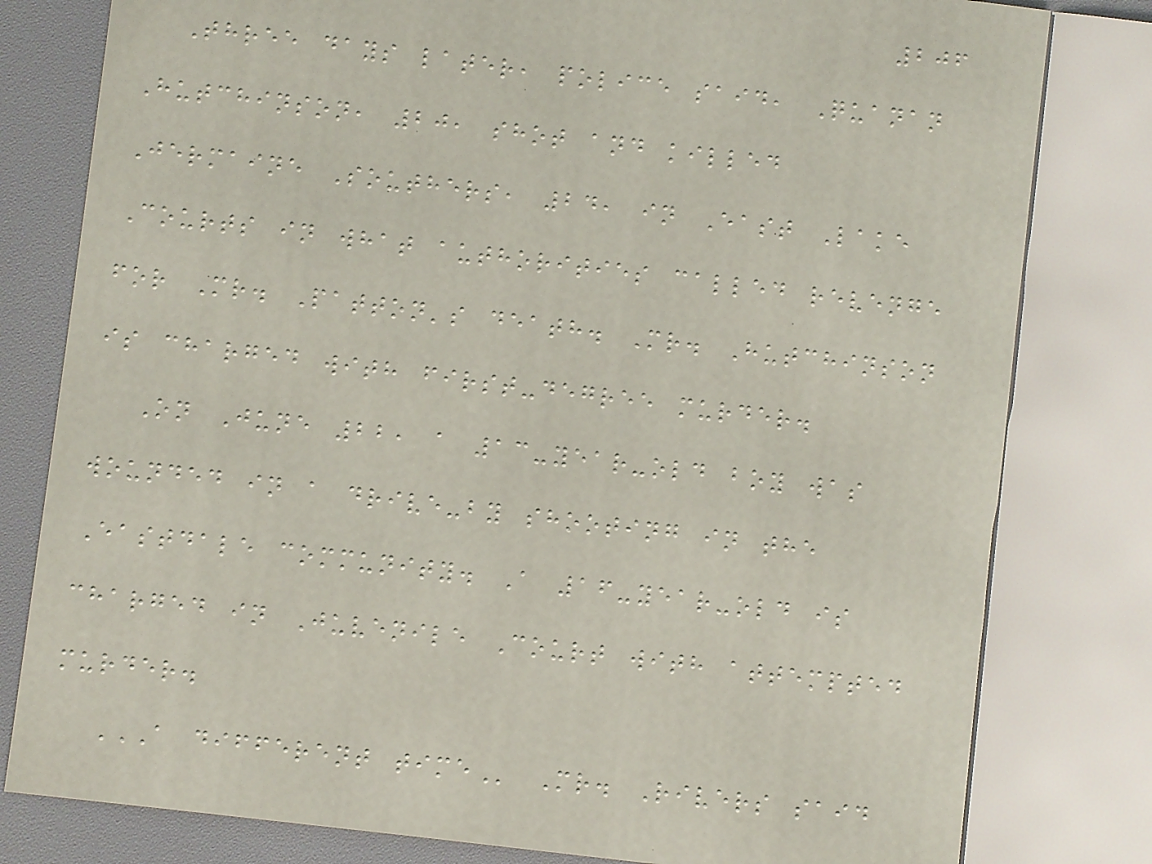206
Three days later, police said, Quanan
Hutchinson, 20, shot and killed
Jermaine Southers, 24, in East Lake
Courts in what authorities called revenge
for Mr. Patton's death. Mr. Hutchinson
is charged with first-degree murder.
On June 22, a 13-year-old boy was
wounded in a drive-by shooting in the
Eastdale community. A 16-year-old is
charged in Juvenile Court with attempted
murder.
A DIFFERENT TIME Mr. Rivers said
